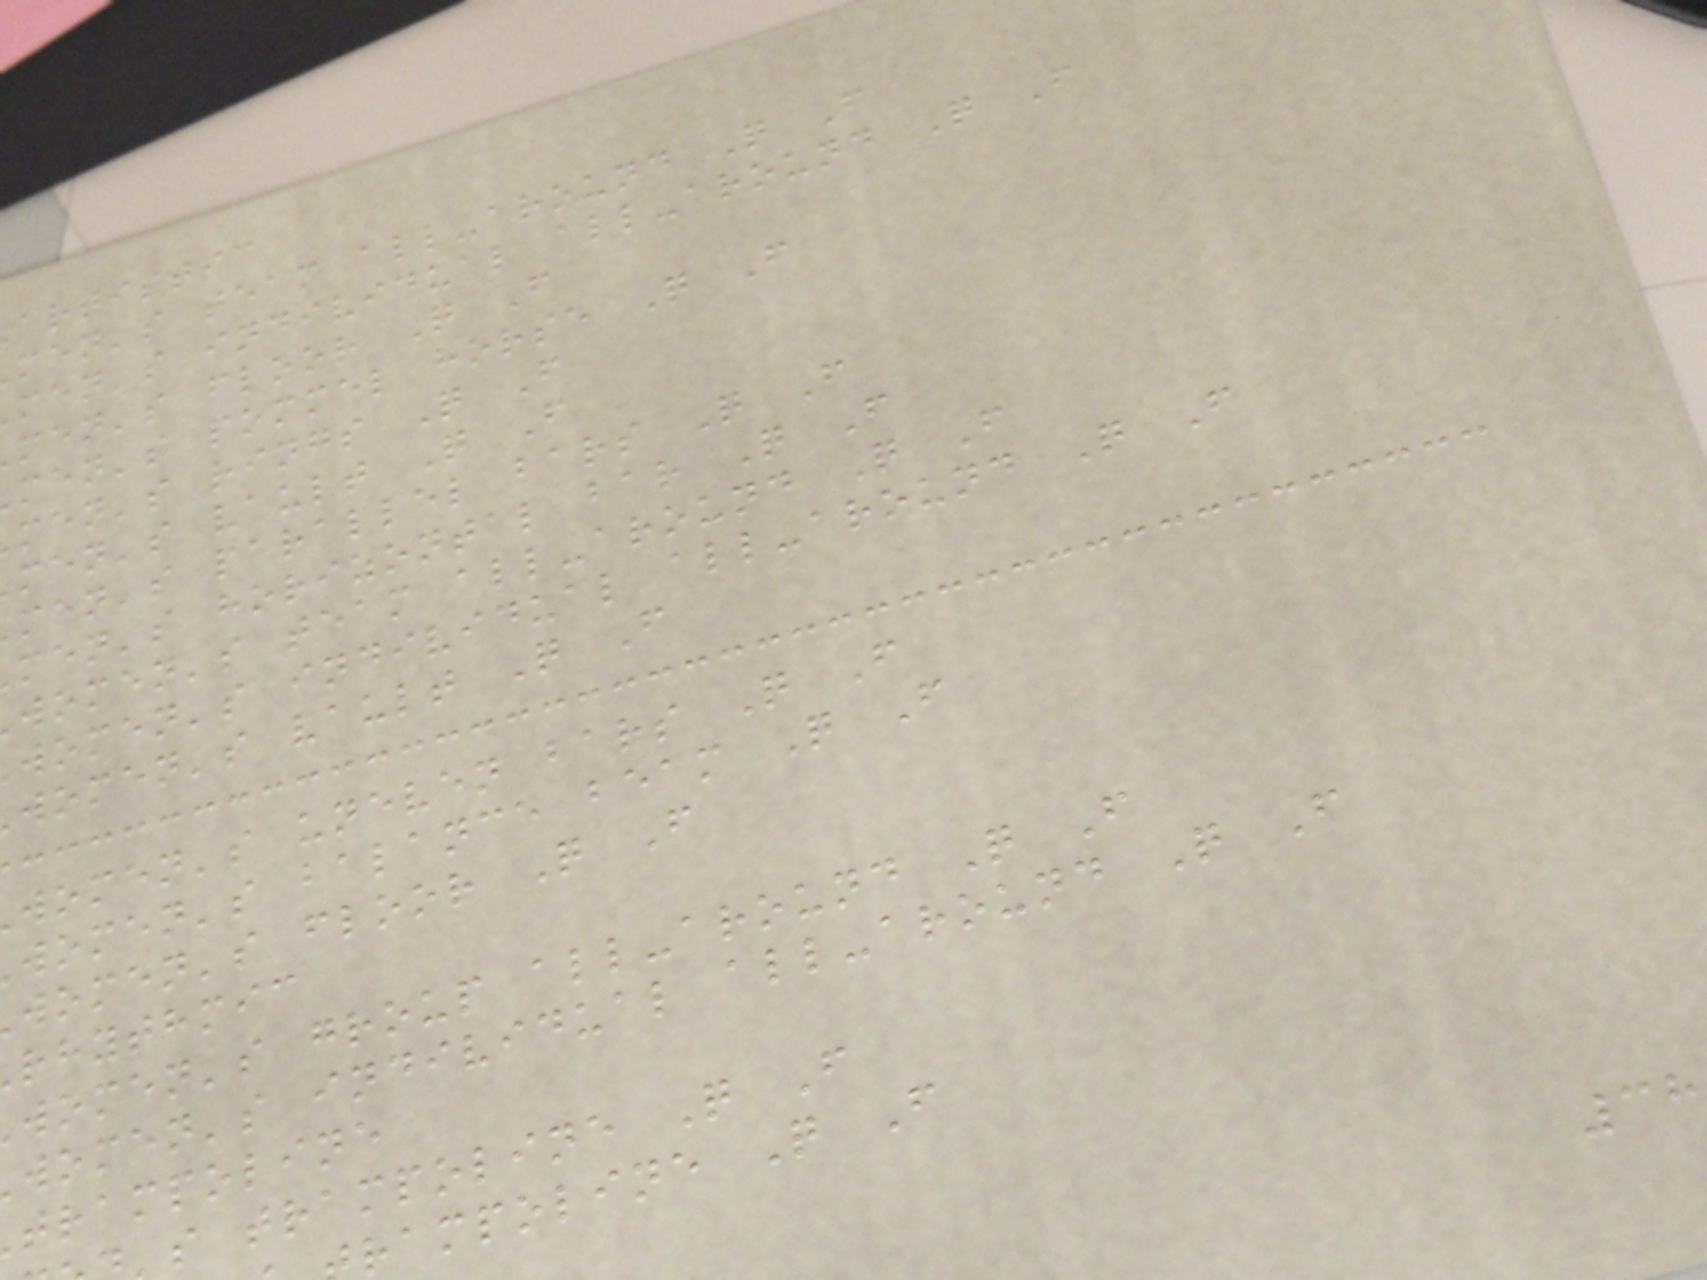artistic
men's team all-around Q F
men's individual all-around Q F
men's floor Q F
men's pommel horse Q F
men's rings Q F
men's vault Q F
men's parallel bars Q F
men's horizontal bar Q F
women's team all-around Q F
women's individual all-around Q F
women's vault Q F
women's uneven bars Q F
women's balance beam Q F
women's floor Q F
rhythmic
women's group all-around Q F
women's individual all-around Q F
trampoline
s trampoline Q F
rampoline Q F
38
